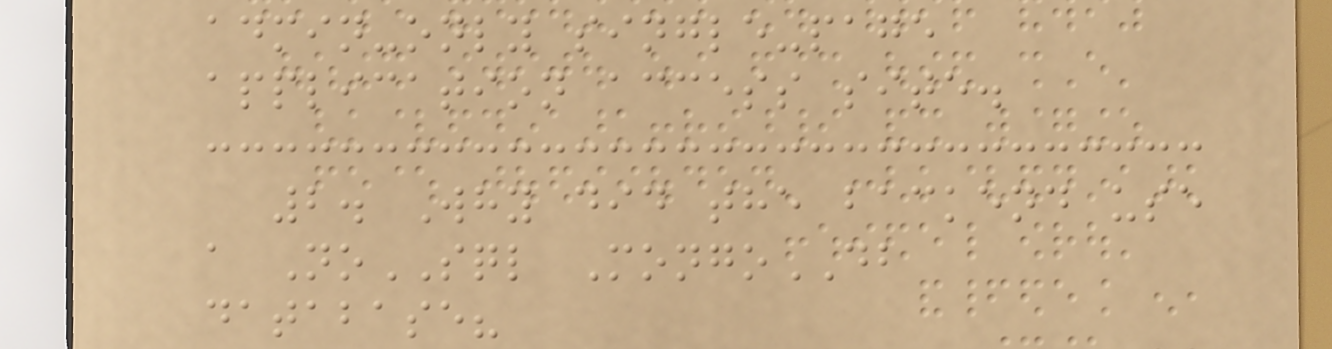admin-only single-page
application access site.
2. Why did the backend use
a NoSQL MongoDB
database?
